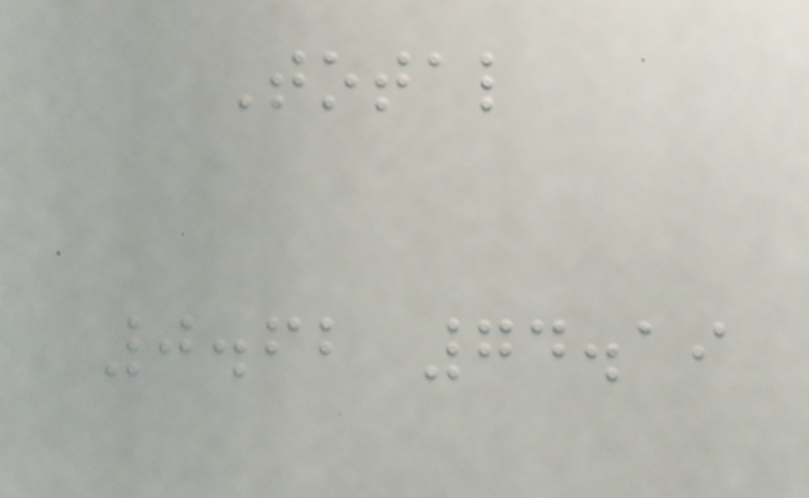Total
0.62 74.19
